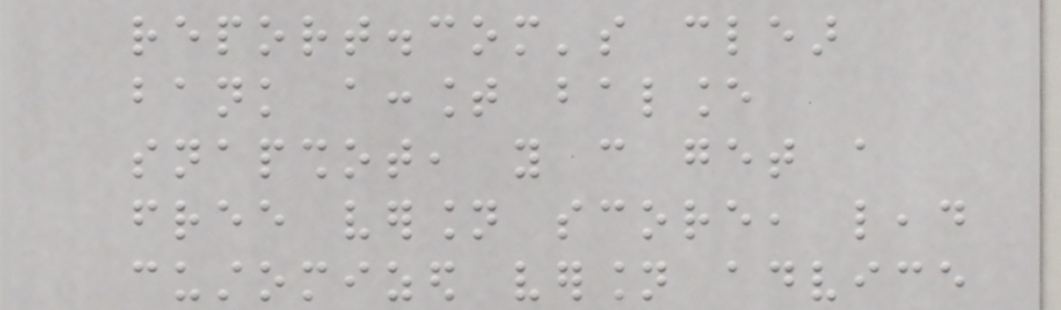report.com's clear
bank account balance
snapshot, you can get a
free version score, lead
customized version advice
